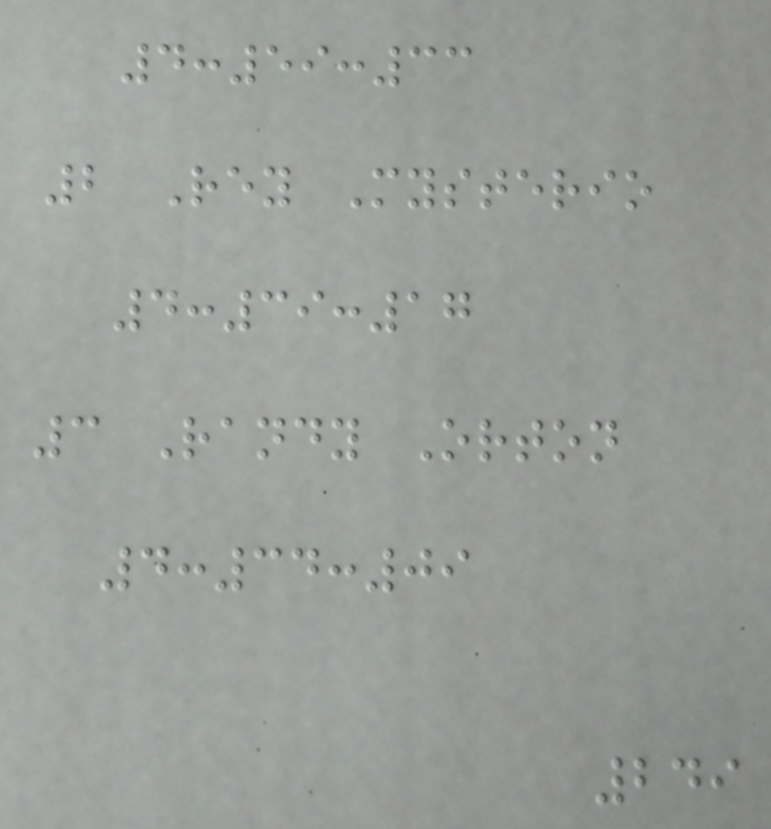4:59:33
2 Rey Mysterio
4:39:17
3 Randy Orton
4:34:09
249
